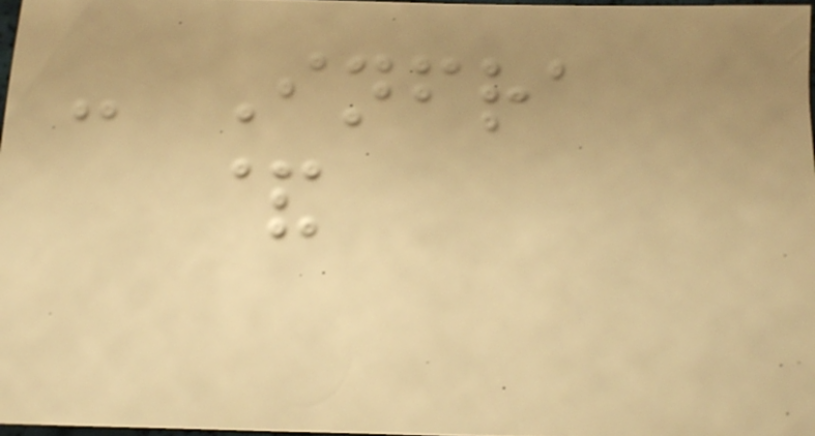- Infra
&
